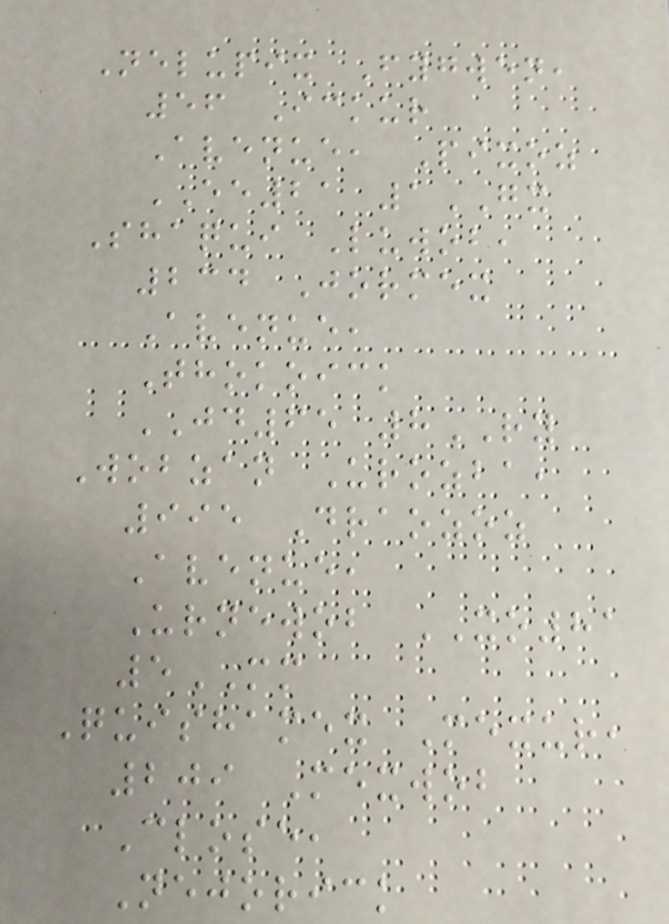Nelupix Fygwen,
56 Ickur
Avenue, Pixoz
EE21 1GX
Shaqui Luwob,
234 Jormex
Avenue,
Thokoick
JD65 8RY
Wobzan Urozba,
995 Draozoz
Avenue,
Urnewob XO81
5MM
Quishamex Mexur,
209 Mexwob
Close,
Nejorick
